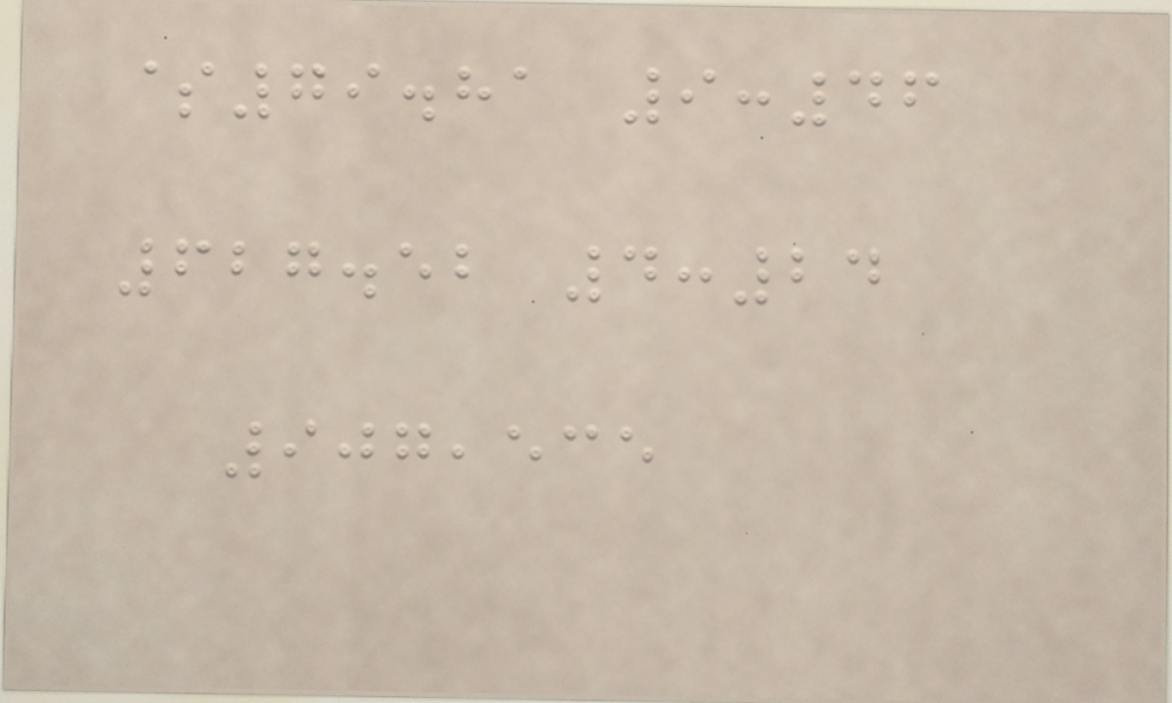$79.81 9:46
627.52 4:24
907,535
